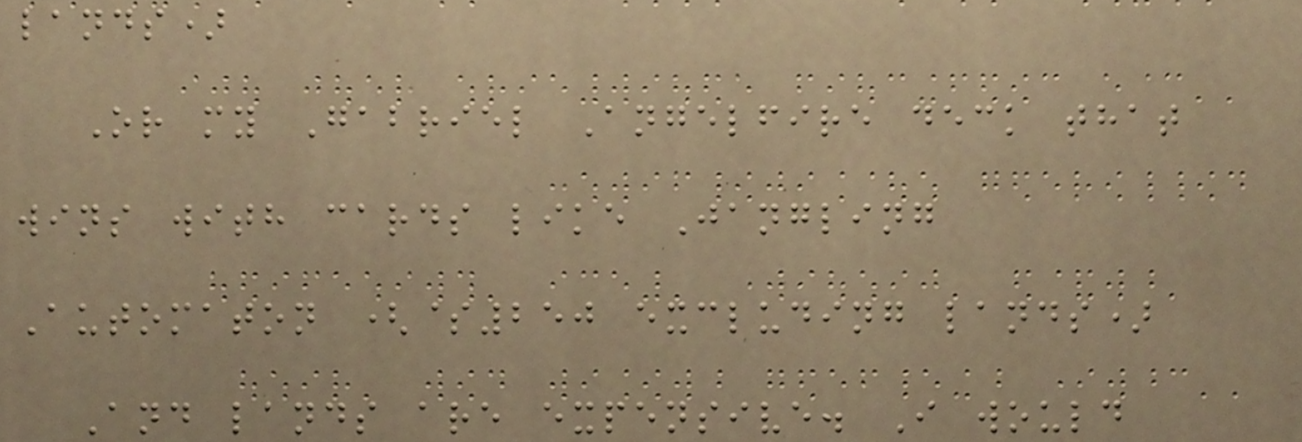lands)
Or my Gabriel Angelfire deck that
wins with cards like Jangling
Automaton ($250 excluding lands)
And lands are expensive. I would
